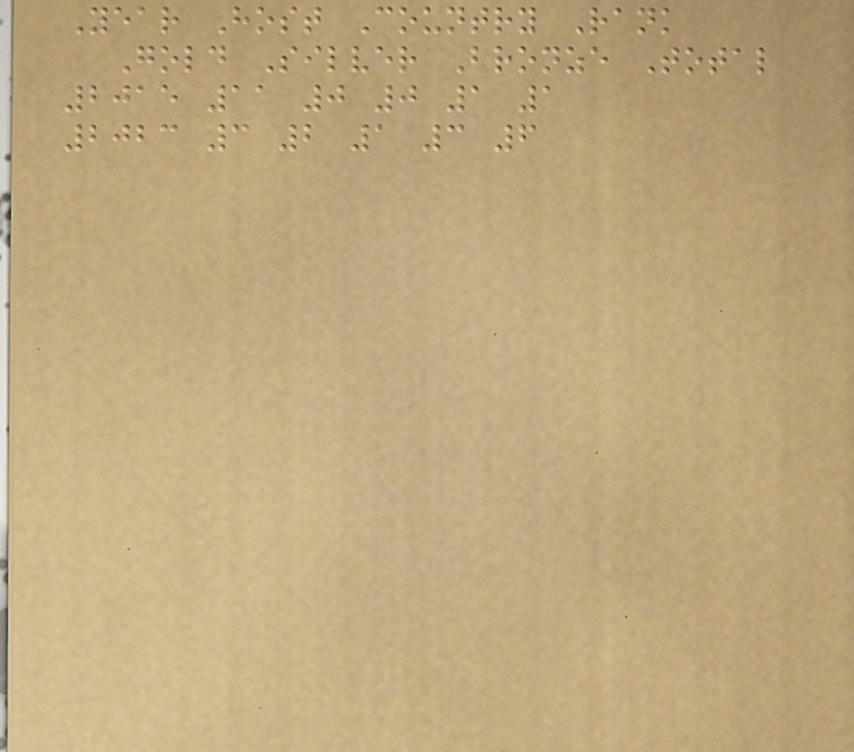Year Host Country Rank
Gold Silver Bronze Total
2015 11 0 0 1 1
2023 3 2 1 3 6
